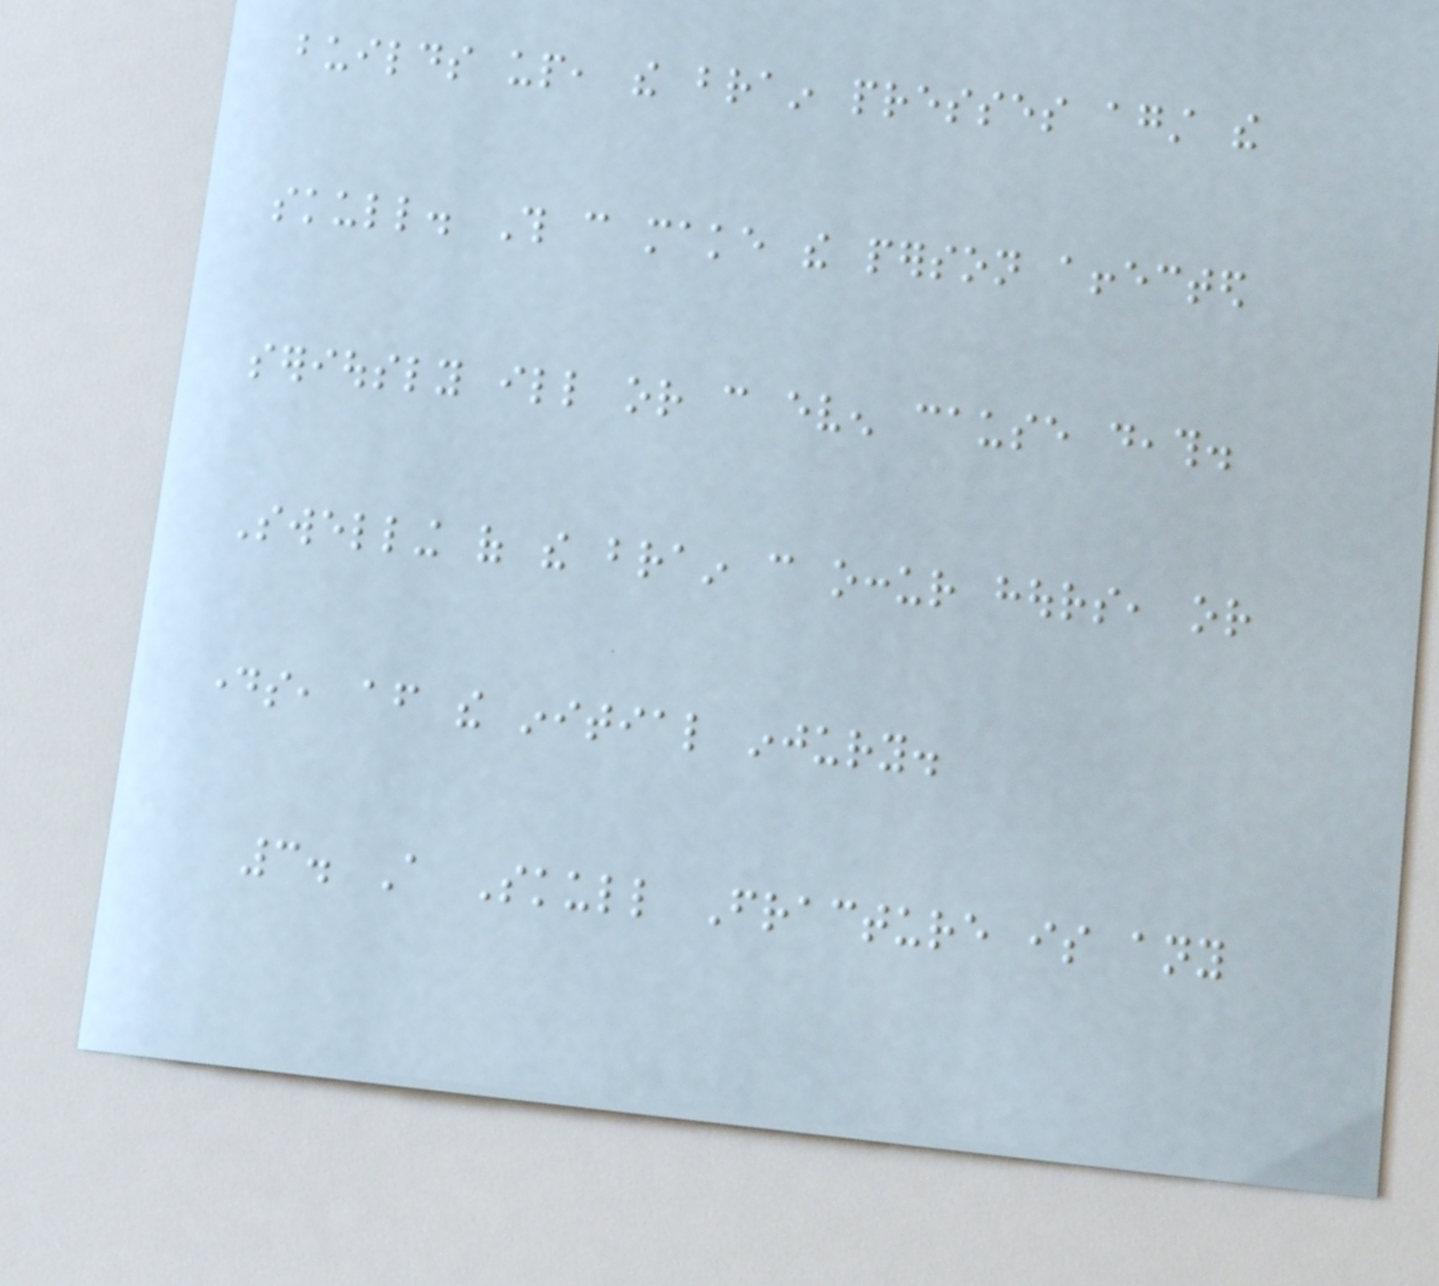builds up, the brain presses against the
skull. This can make the person affected
seriously ill or can even cause death.
Swelling of the brain can occur hours, or
days, after the initial injury.
3. A Skull Fracture is any
